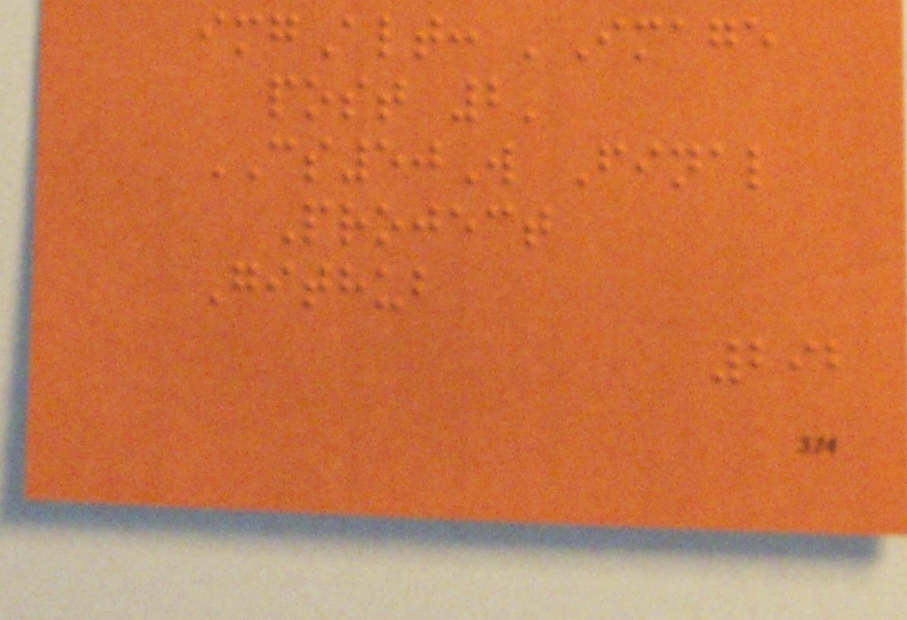imgAlt: 'Image
post 2'
CS50W Final
Project
Github
292
